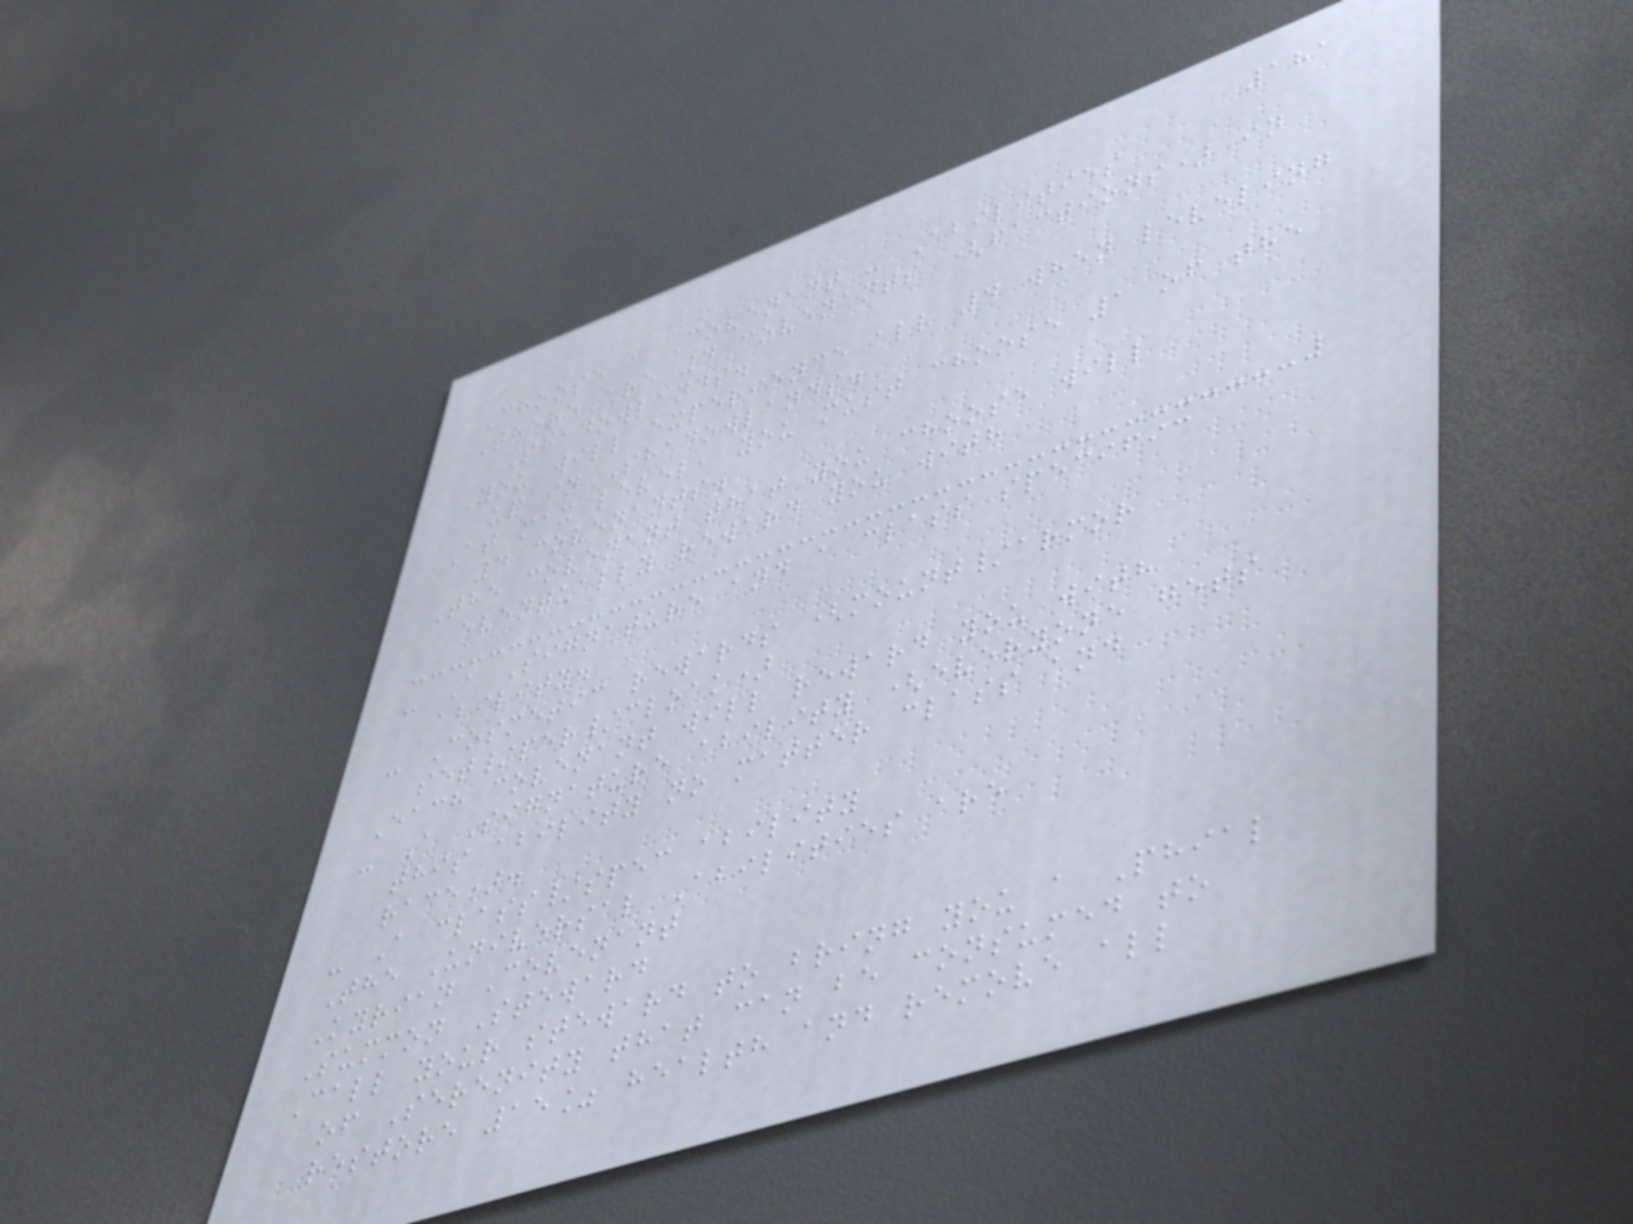181
Choose a Covenant - Abilities
There are 4 covenants (factions) in
Shadowlands.
You will experience all 4 when leveling
up in Shadowlands.
At max level, you must choose 1 of the
4 covenants.
The covenant that you choose will
eventually reward you with
- A Signature and a class specific
ability.
- Cosmetic rewards (mount/armor
set/per/cloak)
Each covenant will reward you with
- A Signature ability (everyone gets
this ability no matter class and
race).
- A class/spec ability
The Universal Abilities are
Kyrian Covenant
Summon Steward
Call your steward to bring you a Phial
of Serenity that can be consumed to
restore 15% health and remove all
